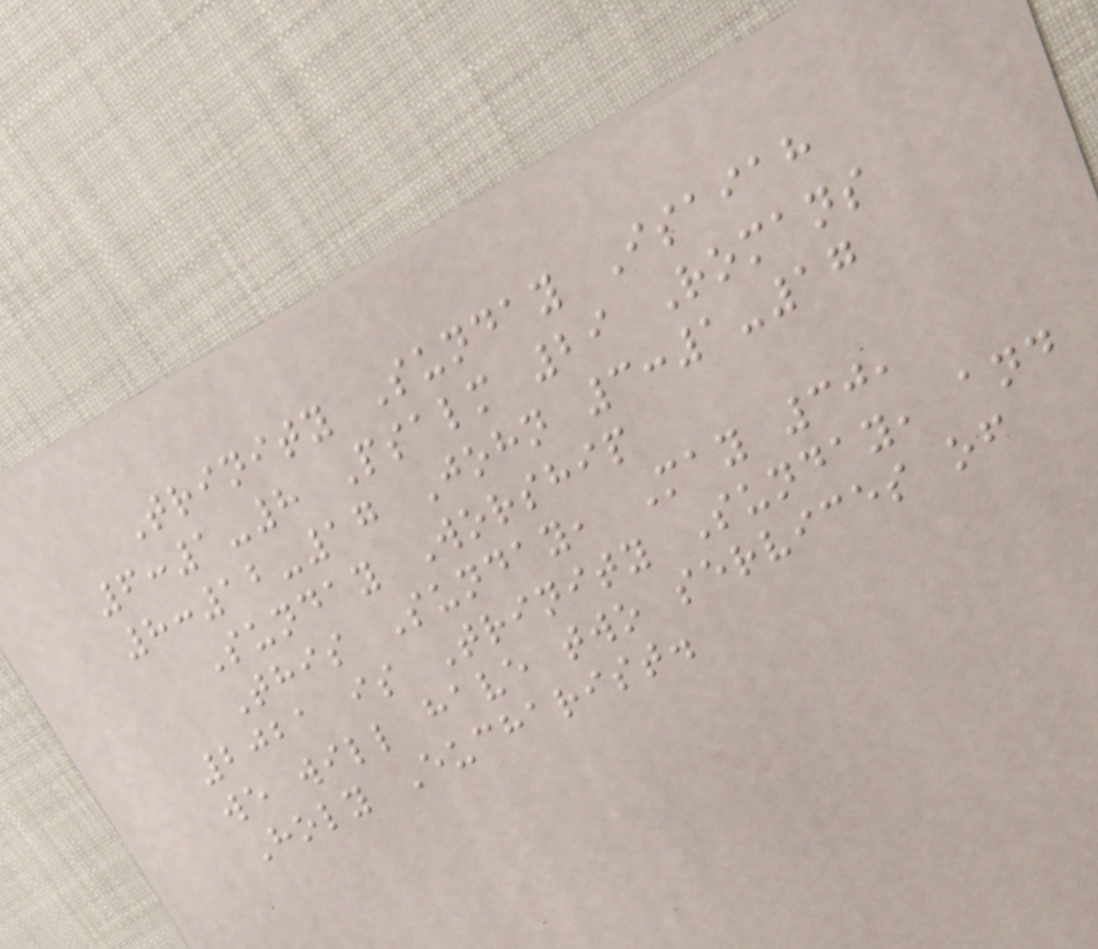Trinity Sunday Isaiah
6:1-8 Psalm 29 Romans
8:12-17 John 3:1-17
Sunday Worship
This Sunday, May 30,
2021 is Trinity Sunday, and
we will have two services of
Holy Eucharist.
